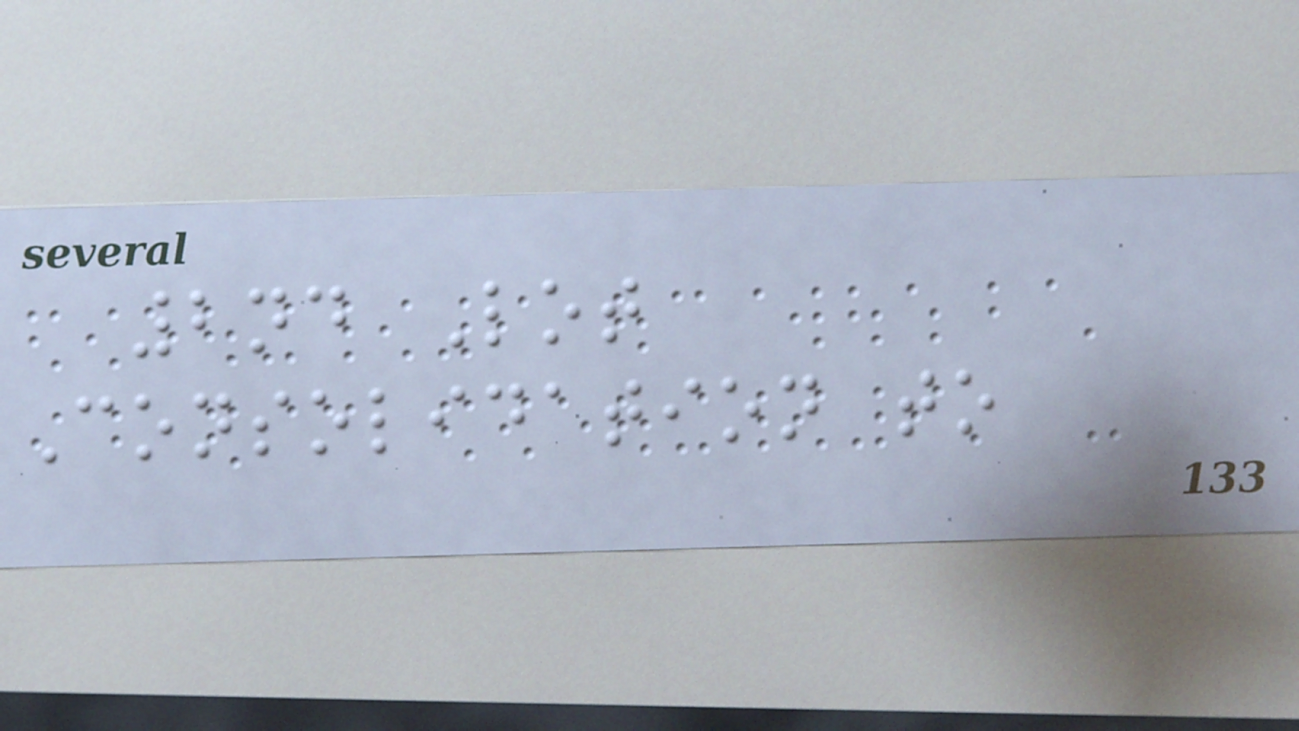2nd Lot
Consolidation to
